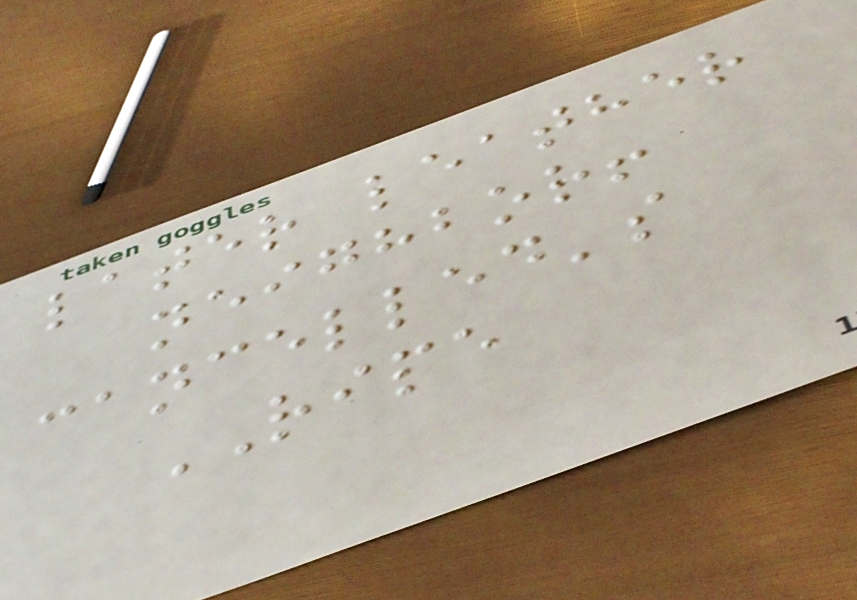later leather
neighbor!
cancelled's
RIPE
